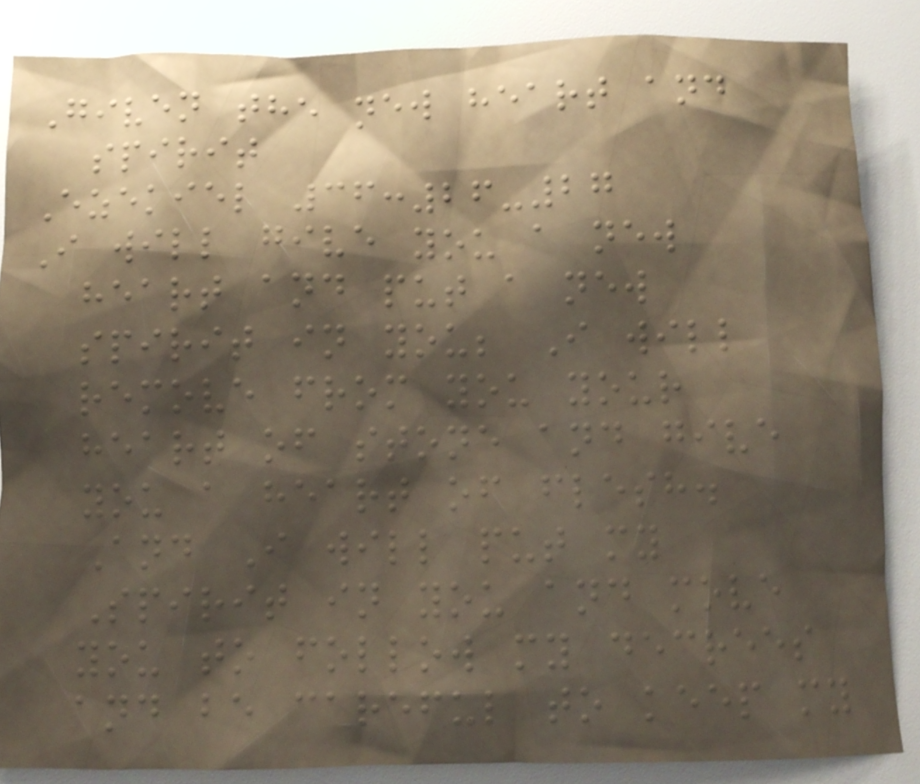Given the new heart and
spirit
Ezekiel 36:26-27
I will give you a new
heart and put a new
spirit in you; I will
remove from you your
heart of stone and give
you a heart of flesh.
And I will put my
Spirit in you and move
you to follow my decrees
and be careful to keep my
